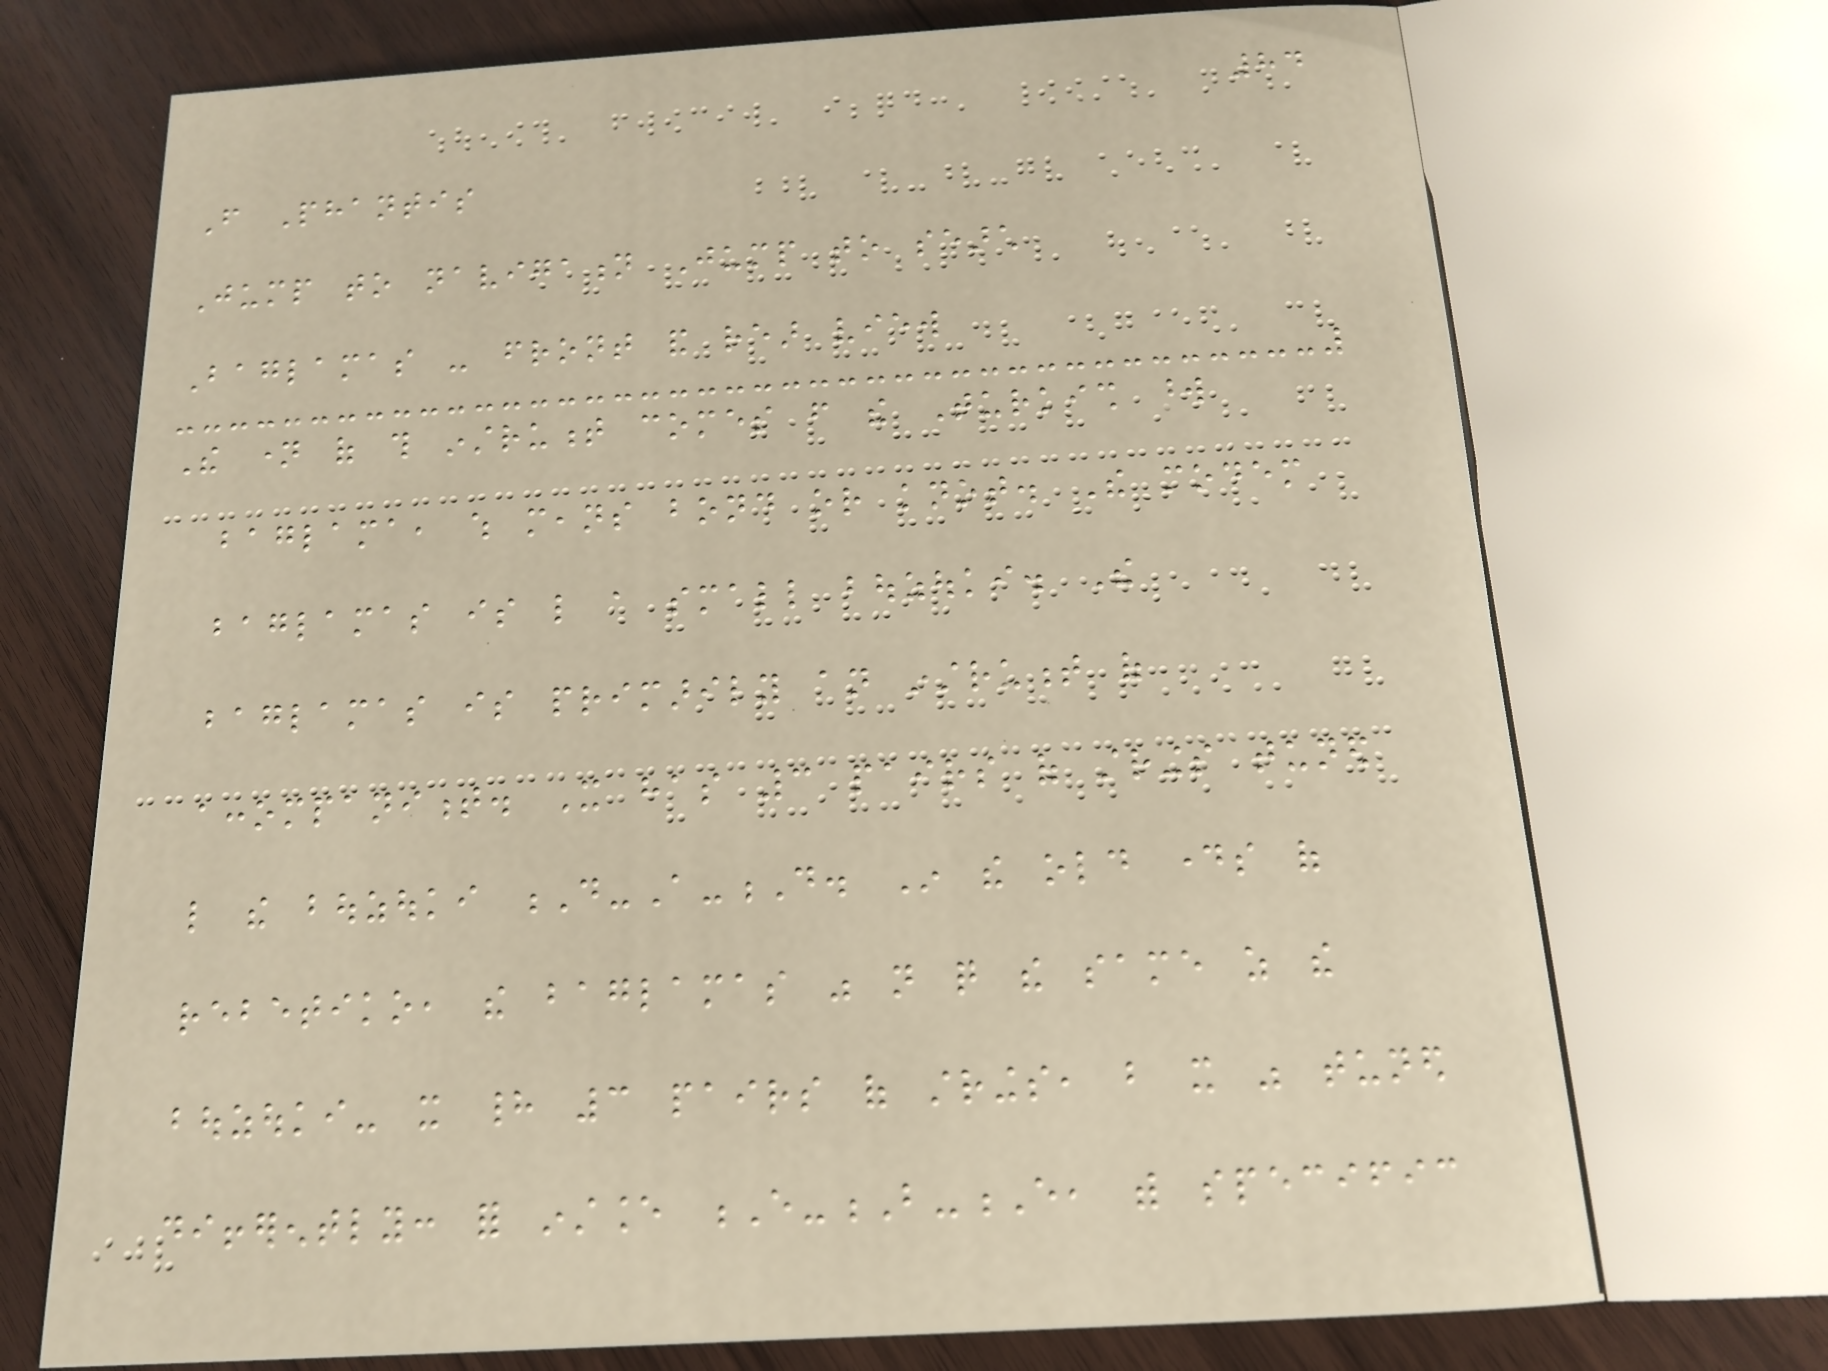84
From Phantis
Jump to navigation Jump to search
Baglamas - front and rear view
The name of this instrument comes from the Turkish word
baglama, which means bond or knot. The modem
baglamas is like a small bouzouki. The
baglamas is primarily an instrument of
accompaniment. It has 3 pairs of strings tuned
like the bouzouki D-A-D. In the old days of
rebetiko, the baglamas was not quite the same as the
bouzouki- it had 3 pairs of strings, but it was tuned
differently: for instance E-B-E, with specific
